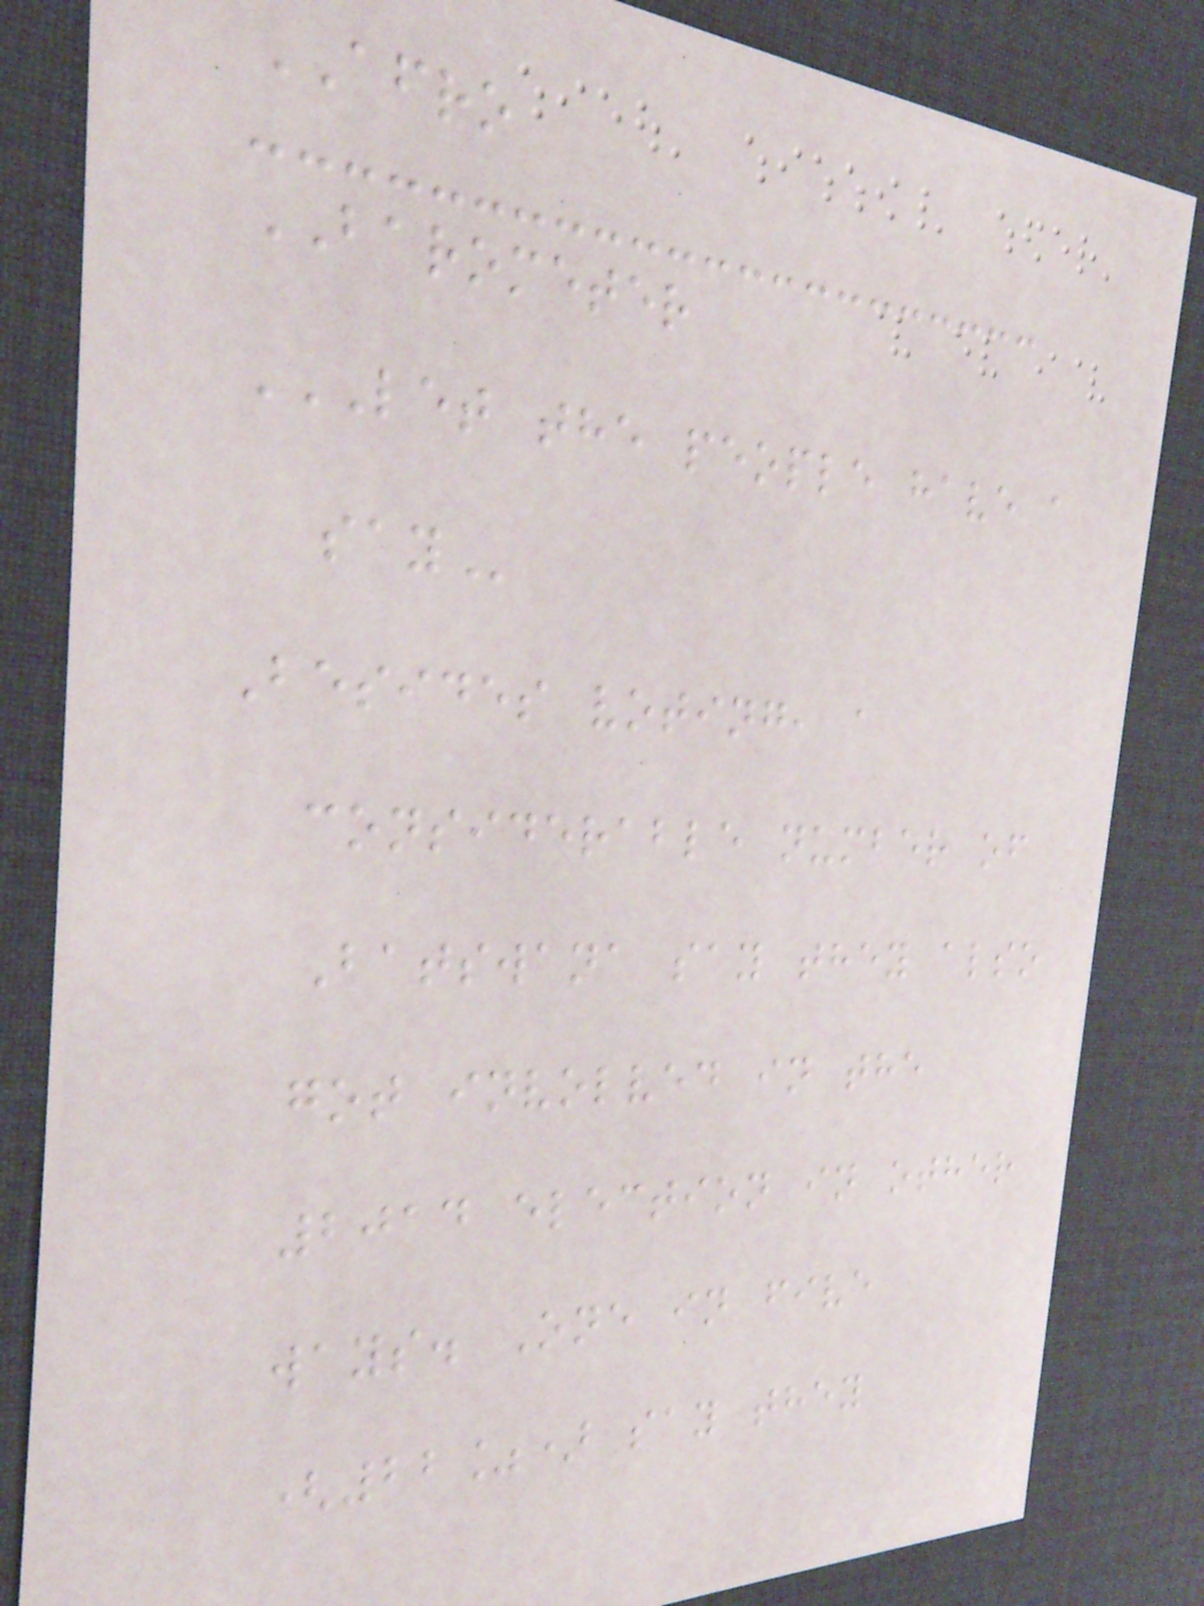AFRO
BAROMETER
LET THE PEOPLE HAVE A
SAY
Besides voting, a
considerable number of
Batswana say they also
got involved in the
2014 election in other
ways. One in five
(22%) say they
